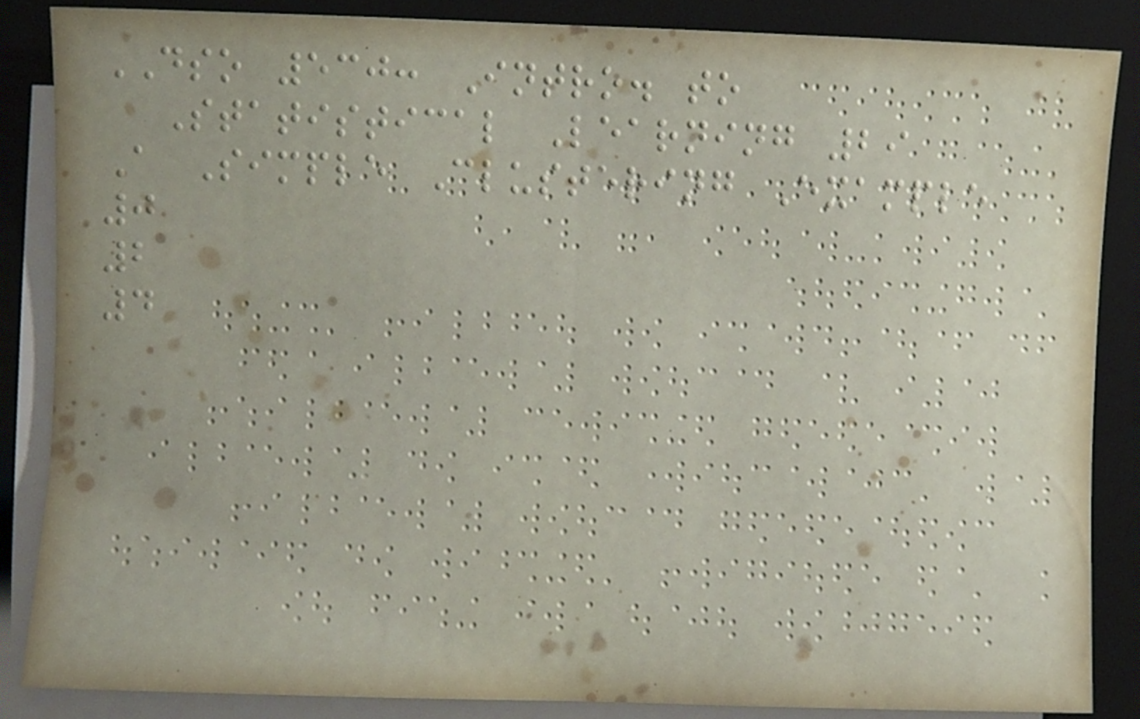DSO 530: Intro. to
Statistical Learning 29
A Simple Clustering Example
0
2
4
